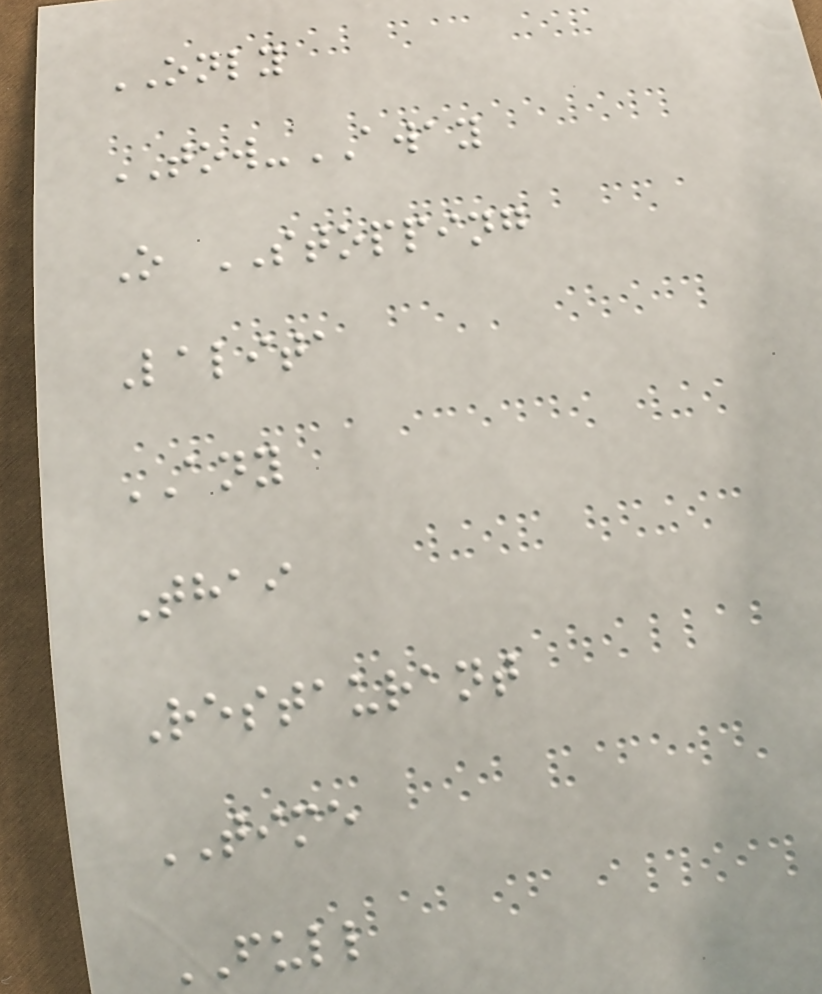ONLY
TOW-AWAY
O STOPPING
Lalita
ANY
Thai
Restaurant
TIME
FULL
